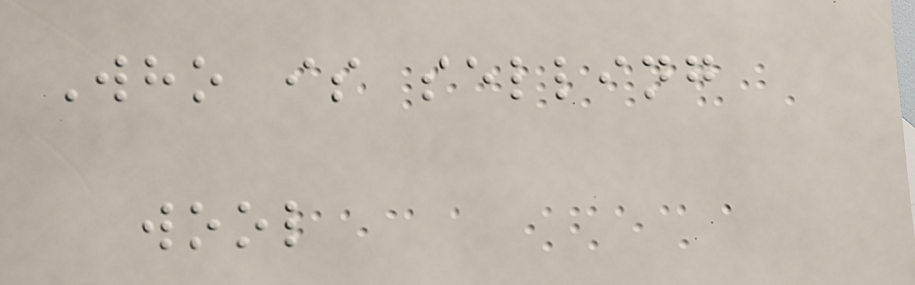Who is selling
wool
